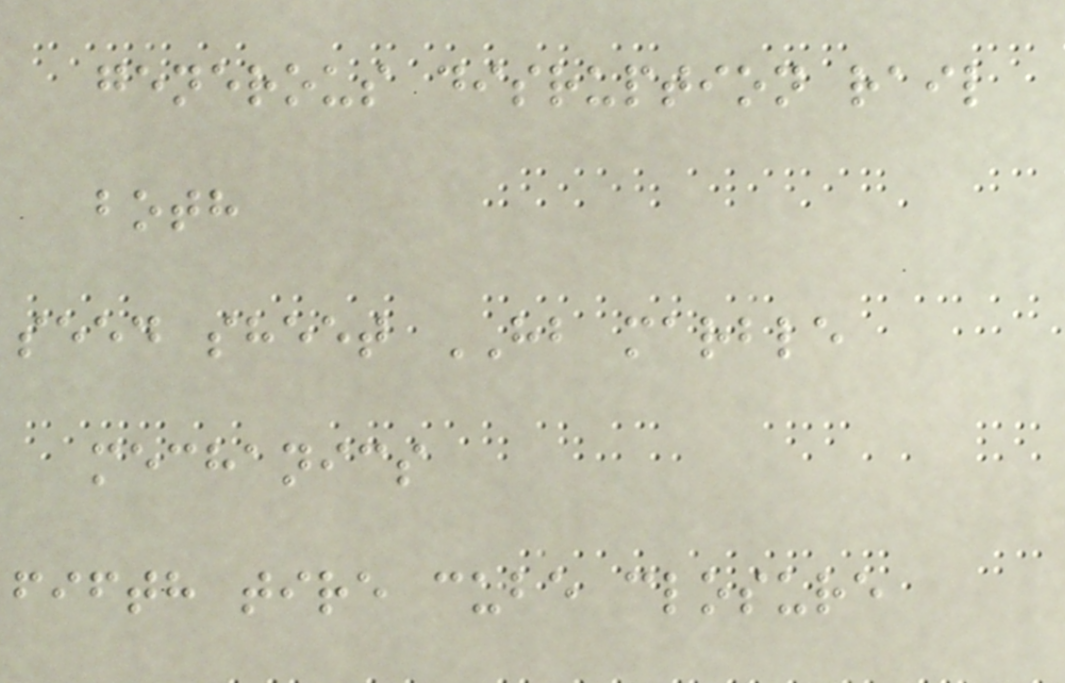generous disruption rail
both
seed sheet HB marble
mechanics
fifth tire cube closure
